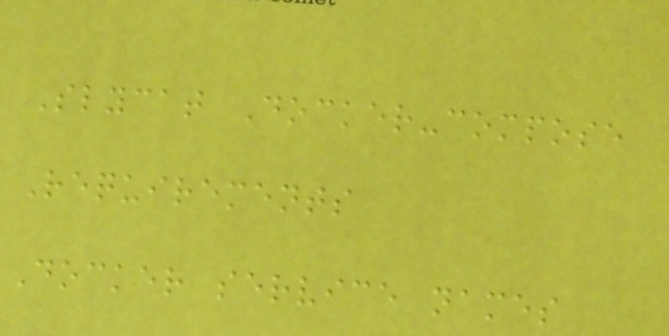Slycat Docker-compose
Requirements
Docker service names
